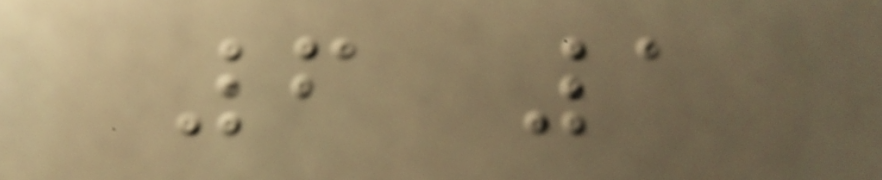6 1
